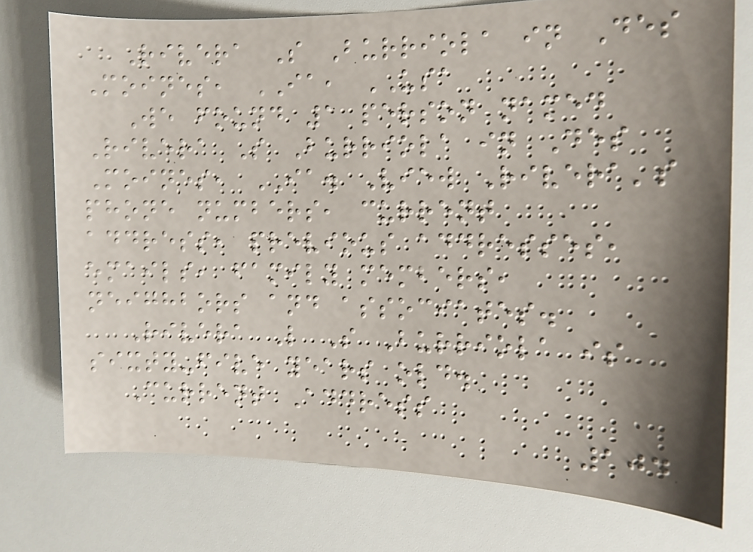Rivera S Burriola in Des
Moines, IA, USA
We found 1 person named
Rivera S Burriola in Des
Moines, IA. View Rivera's
phone numbers, current
address, previous addresses,
emails, family members,
neighbors and associates.
Rivera L S Burriola is
sixty-five years old.
Current Address
104
